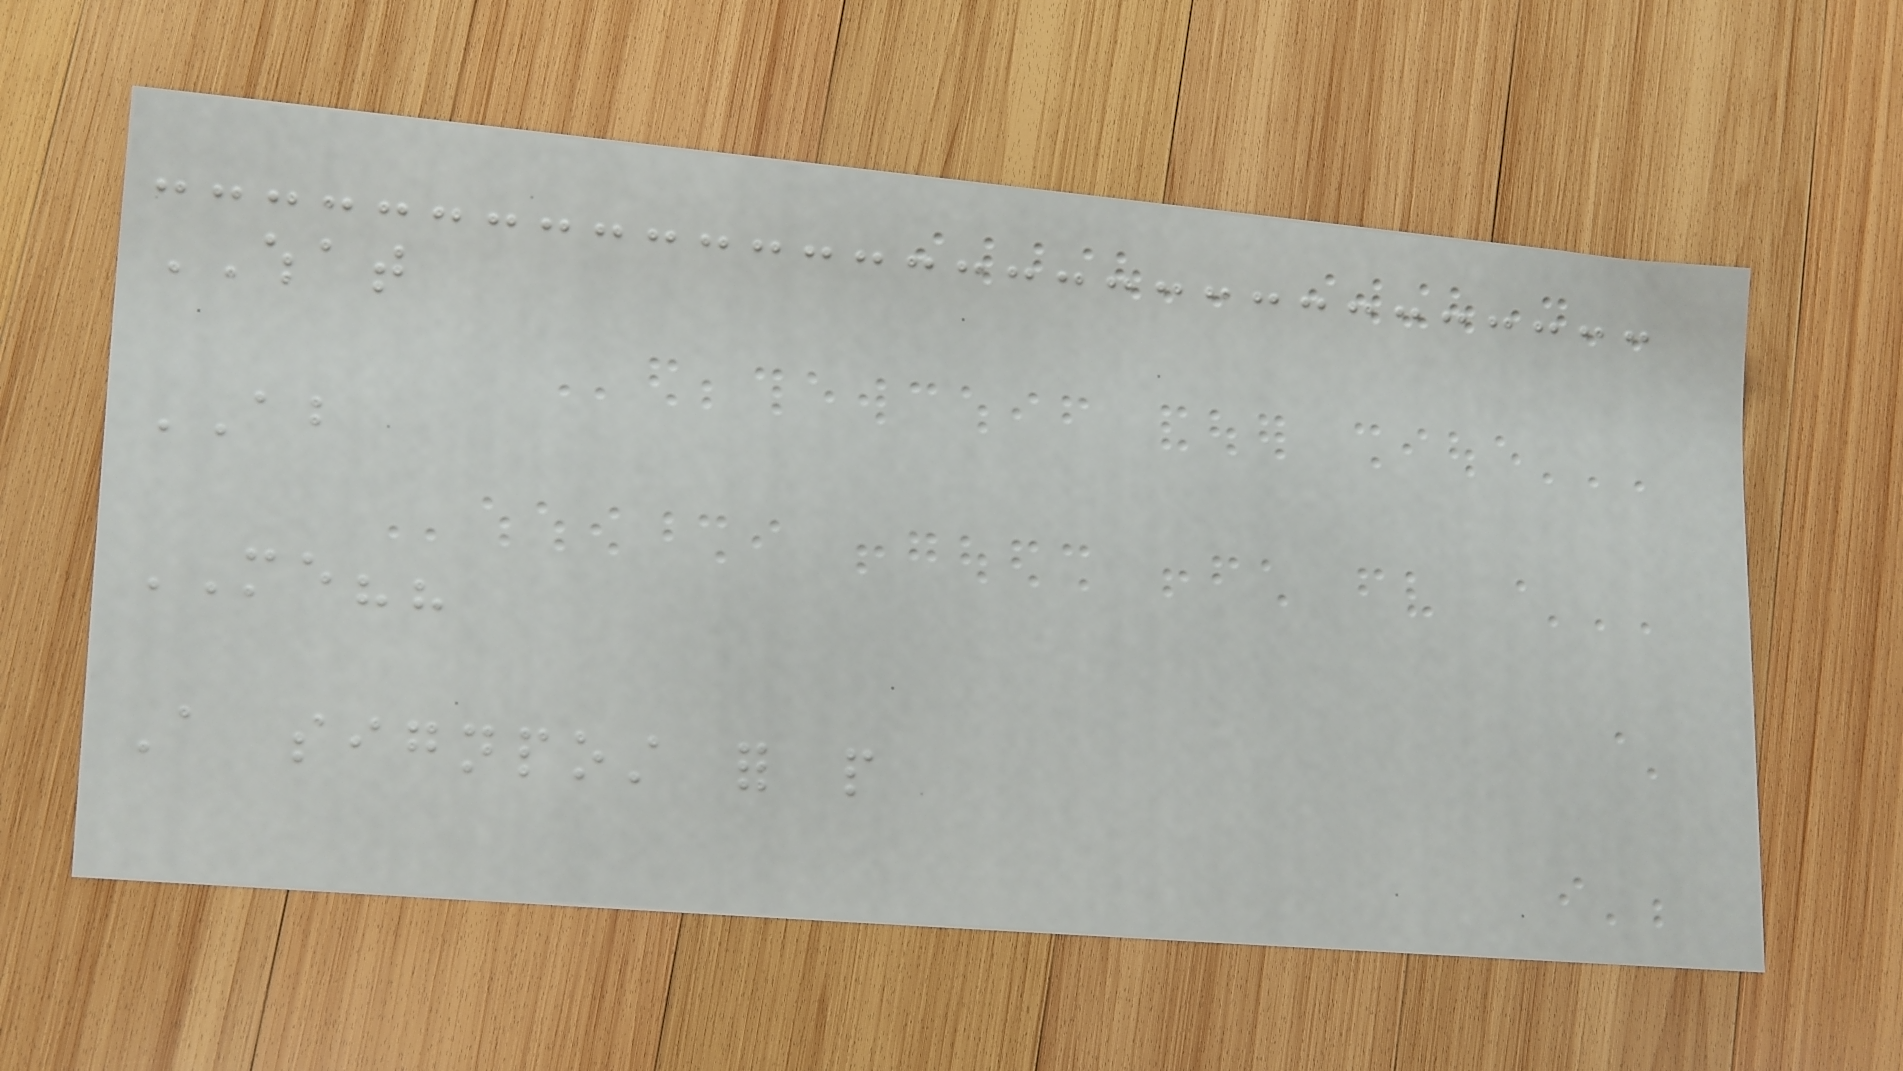WHAT
ABOUT
ME??
A signpost for people
